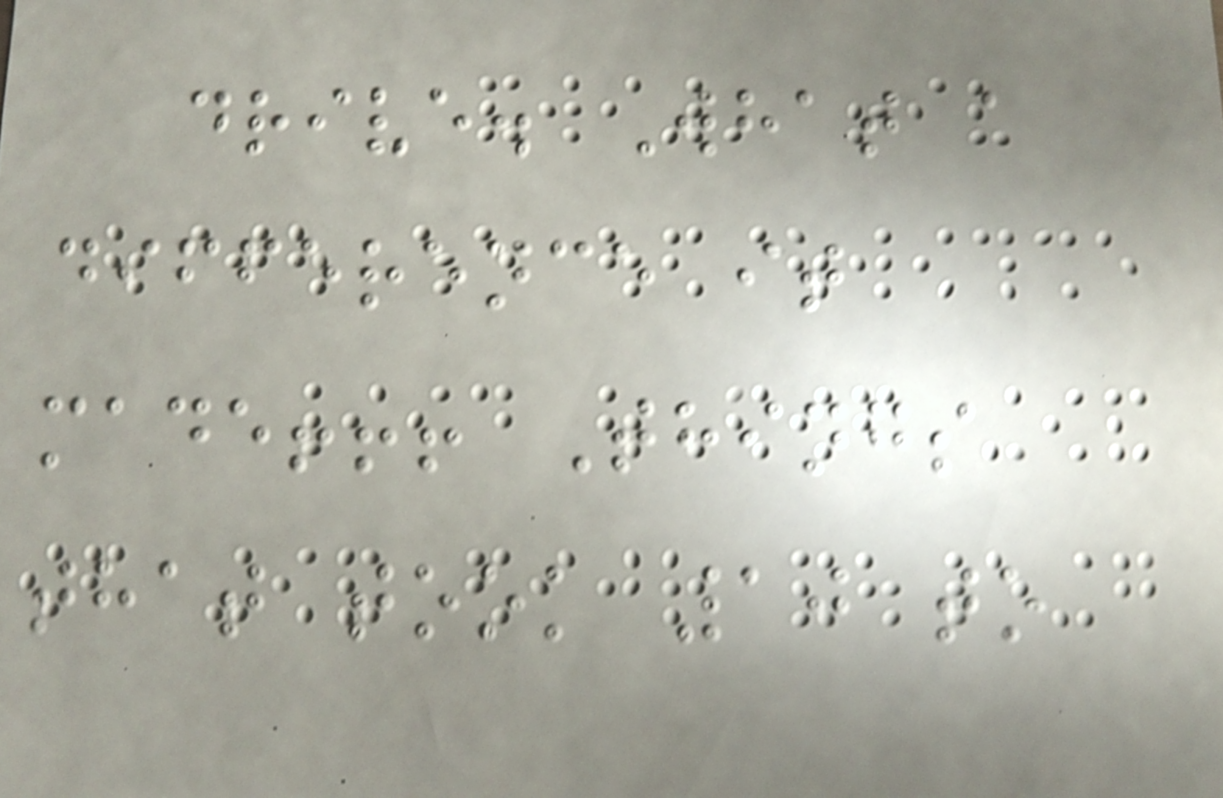drive. What a
difference it
made!!! Things
that took 10 to
